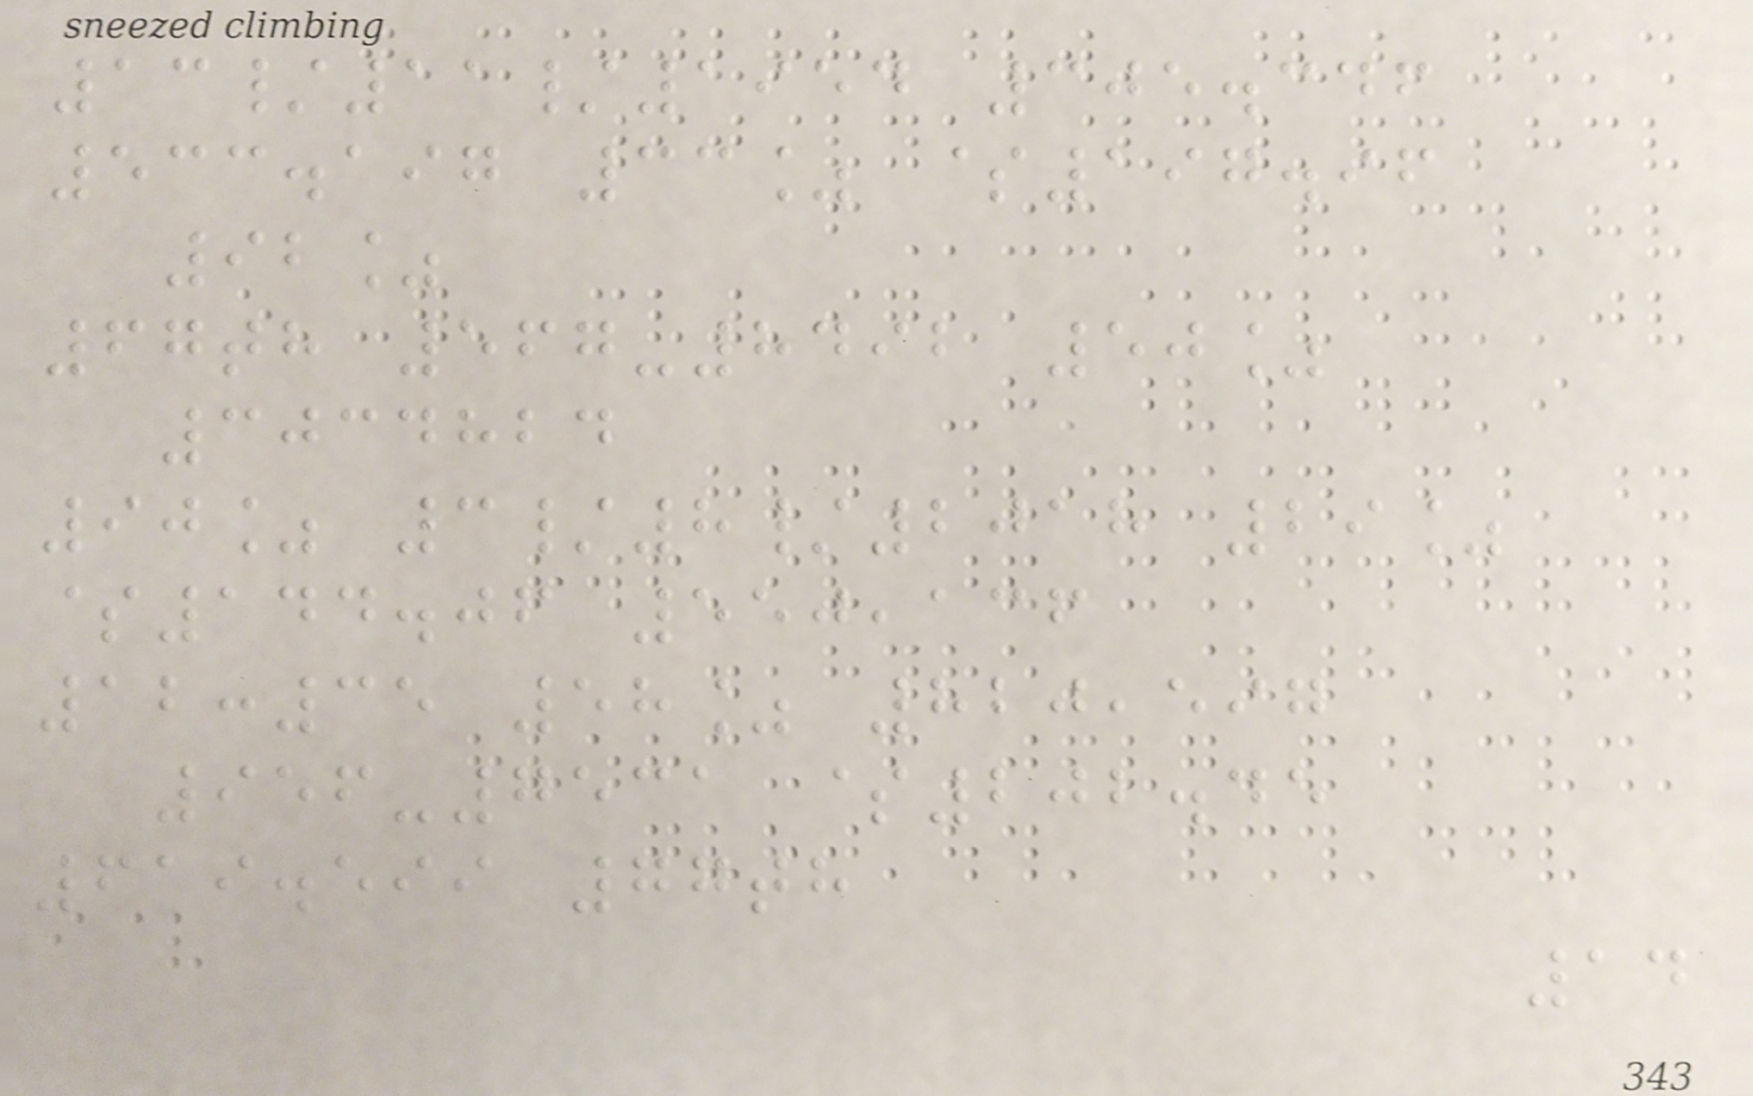13/11/1954 305.346
533.197 33% $197.96
92%
67th 567-8492 50%
3034824
90% 3/8/2018 29%
$144.06 550,136
12:35 58% 820,597
956-7531 $202.45
619.599 77th
14
